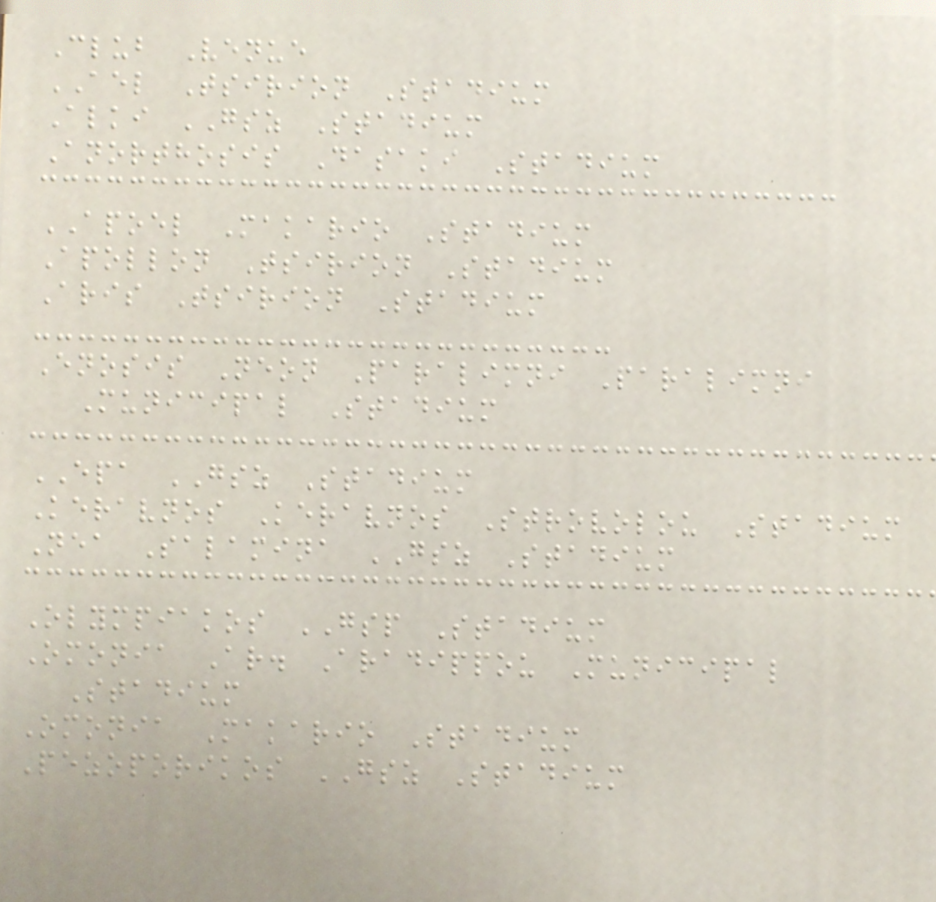Club Venue
AEL Tsirion Stadium
Alki GSZ Stadium
Anorthosis Dasaki Stadium
APOEL Makario Stadium
Apollon Tsirion Stadium
Aris Tsirion Stadium
Enosis Neon Paralimni Paralimni
Municipal Stadium
EPA GSZ Stadium
Keravnos Keravnos Strovolou Stadium
Nea Salamina GSZ Stadium
Olympiakos GSP Stadium
Omonia Ar. Aradippou Municipal
Stadium
Omonia Makario Stadium
Pezoporikos GSZ Stadium
